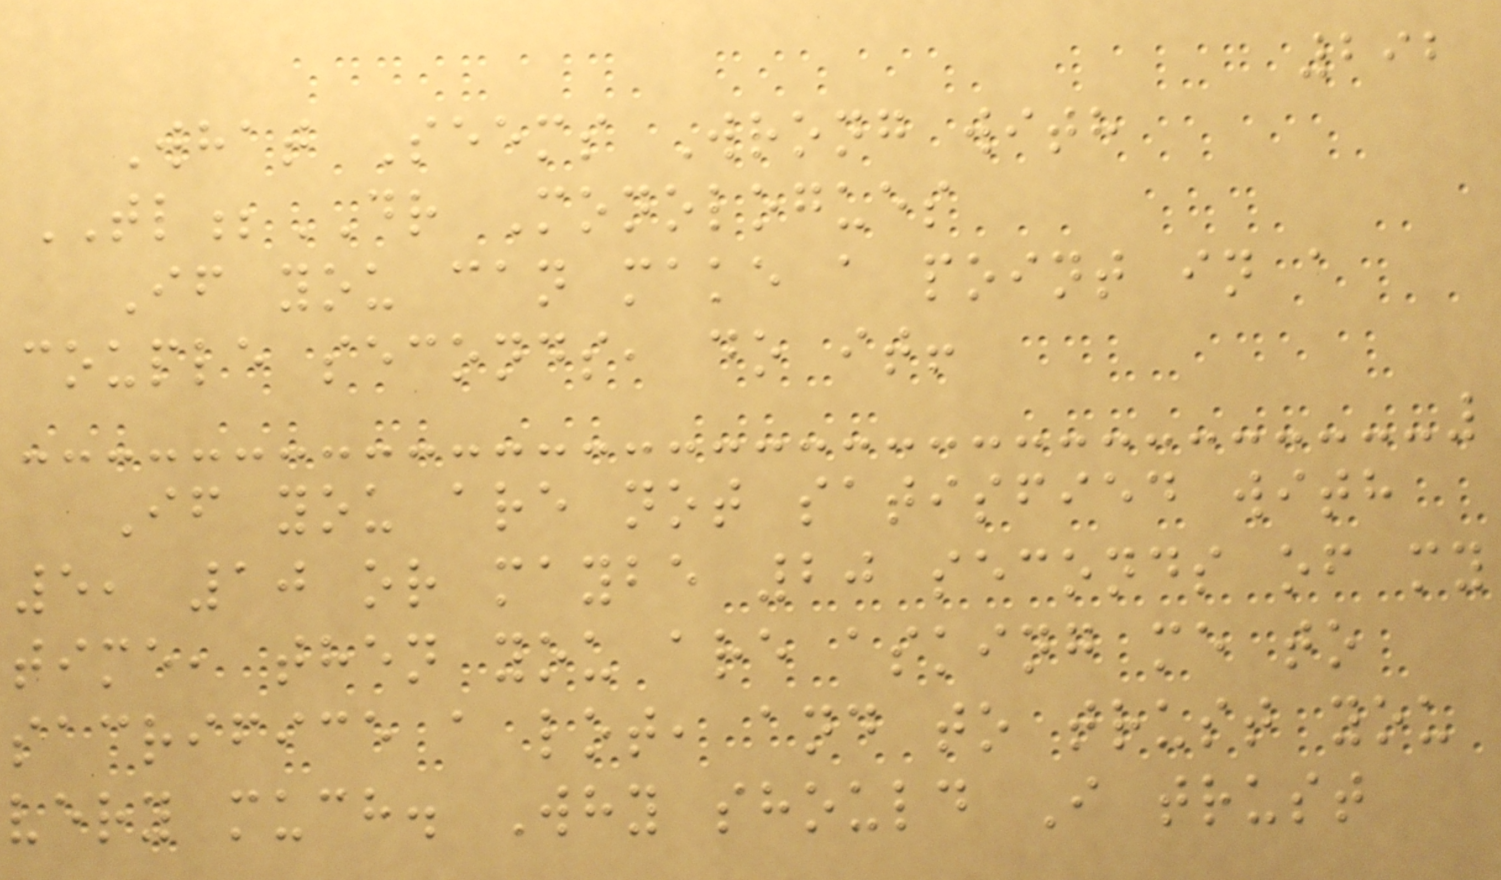292
What Seems Wrong with
TL;DR Monologues
If you can make a point in a
couple seconds, do it!
If you are not satisfied with
5, 10 or maybe 20 seconds of my
time, then you are asking me to
sacrifice a lot, and to trust you
very much. Why should I trust
